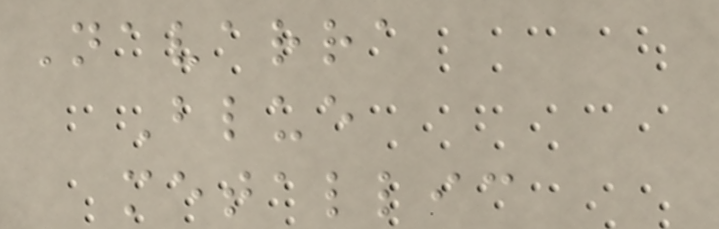Navarra
Blue
metallic
